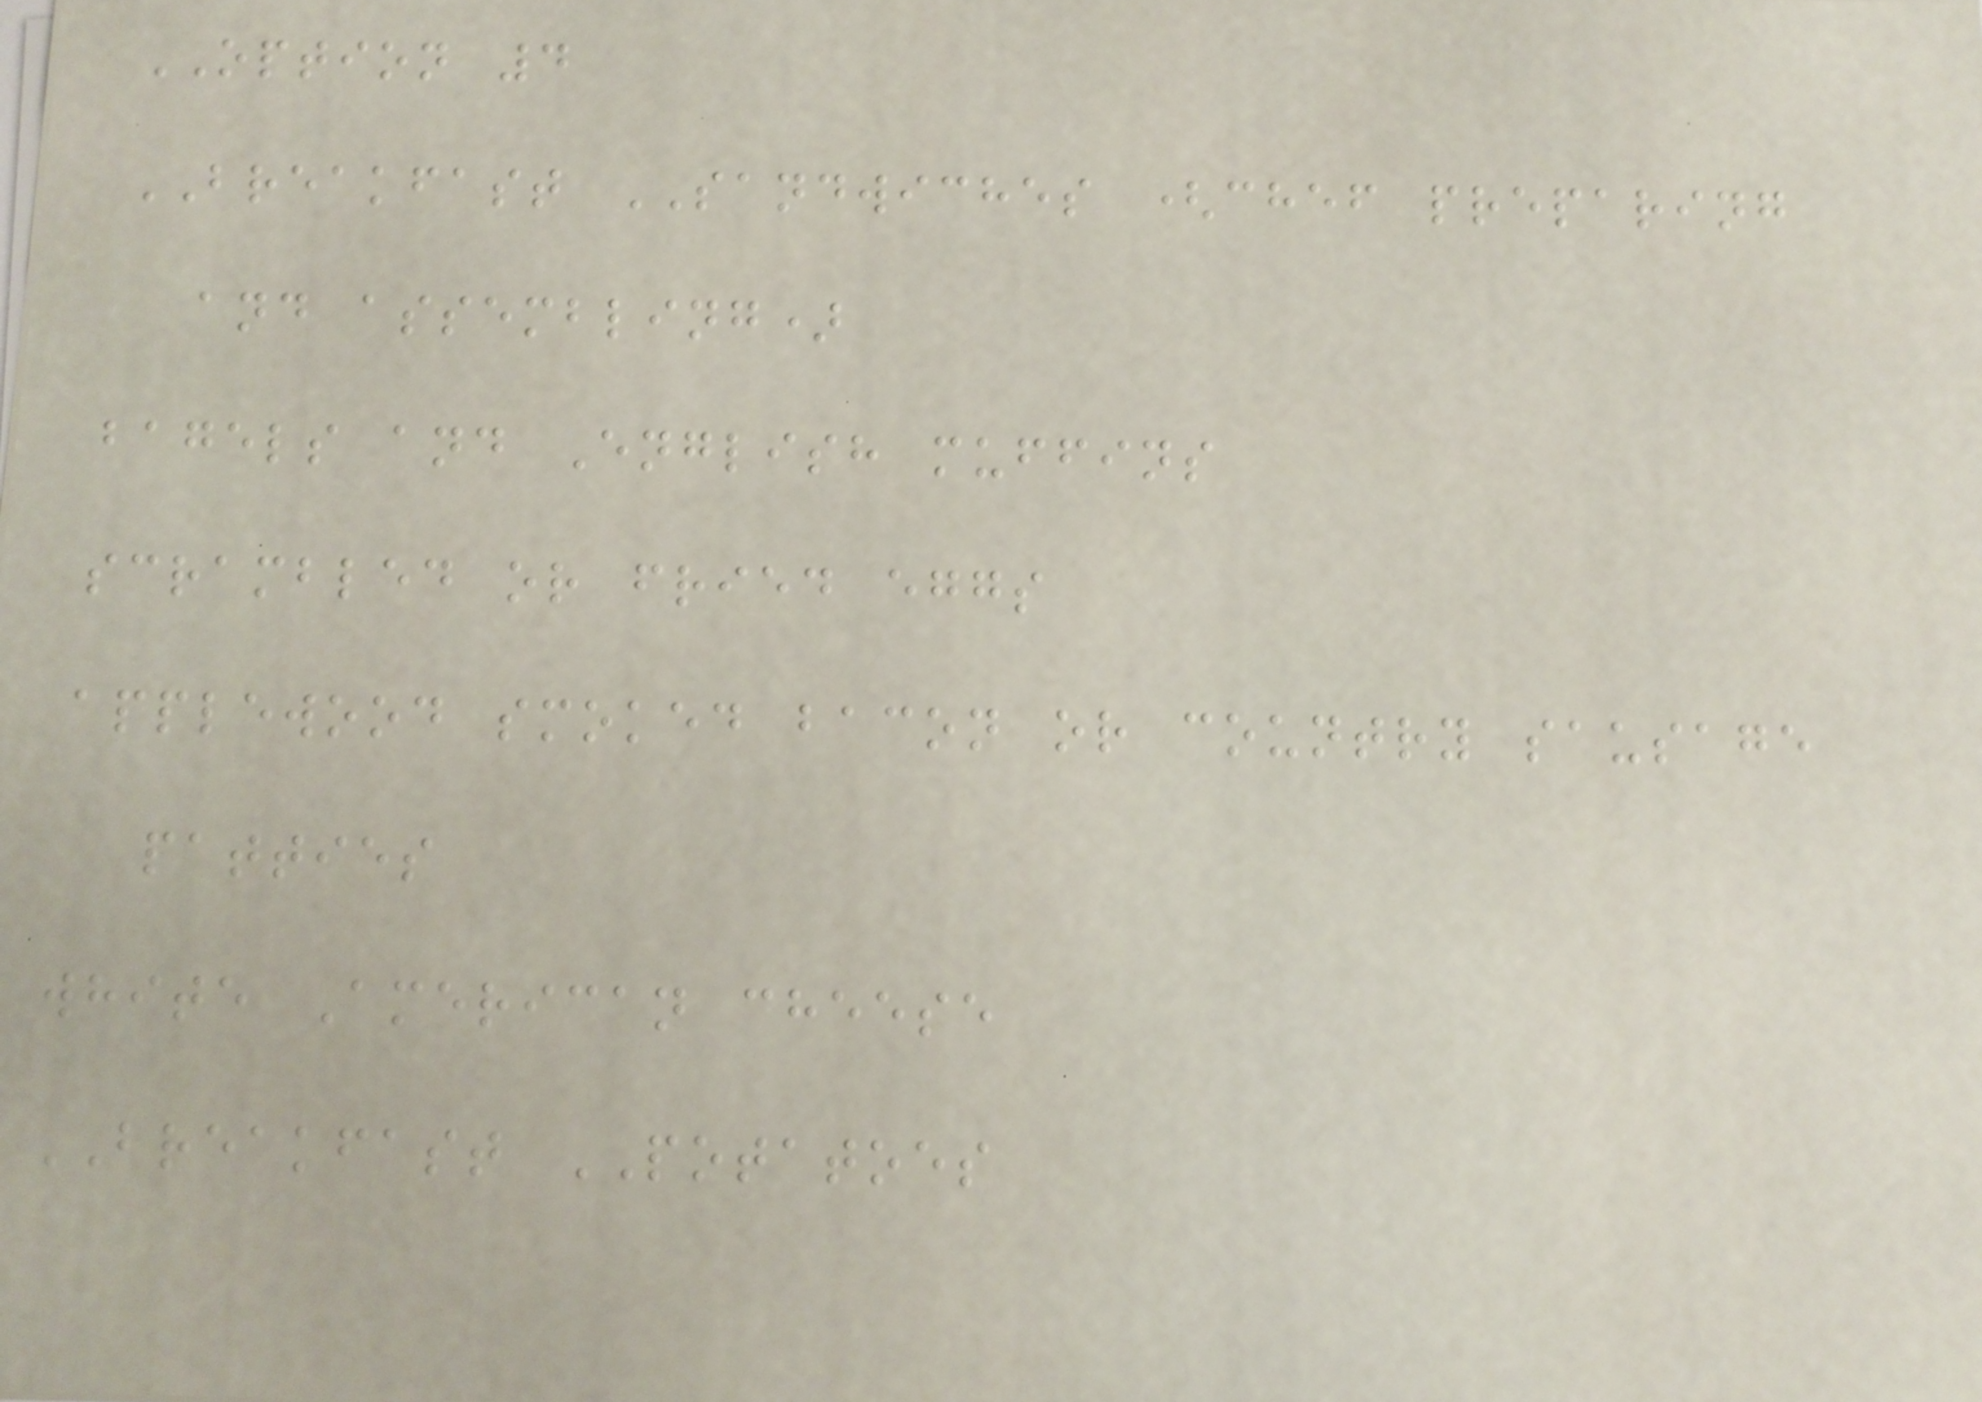OPTION 4
BREAKFAST SANDWICHES (chef preparing
and assembling)
bagels and English muffins
scrambled or fried eggs
applewood smoked bacon or country sausage
patties
white American cheese
BREAKFAST POTATOES
